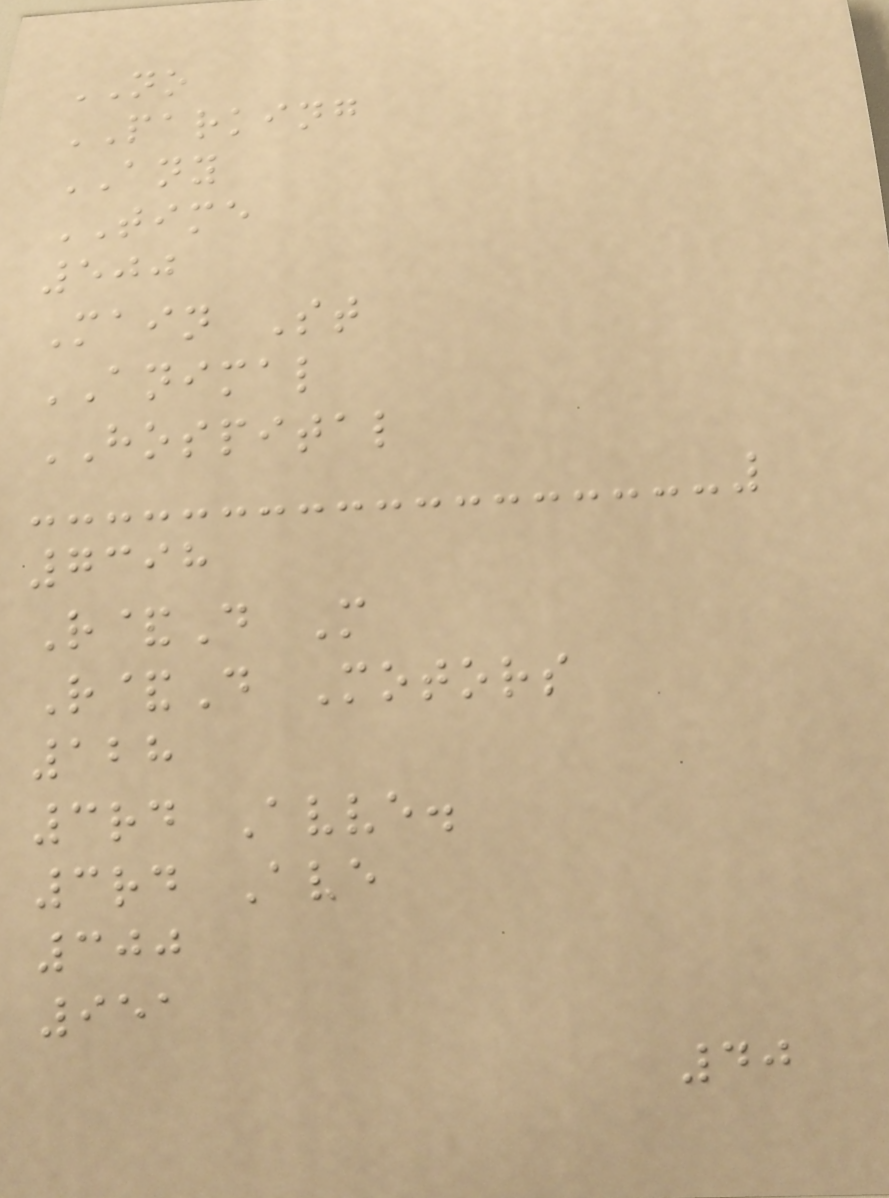NO
PARKING
ANY
TIME
500
Main St
ANIMAL
HOSPITAL
7398
R&D M
R&D Motors
128
3rd Avve.
3rd Ave
300
951
40
